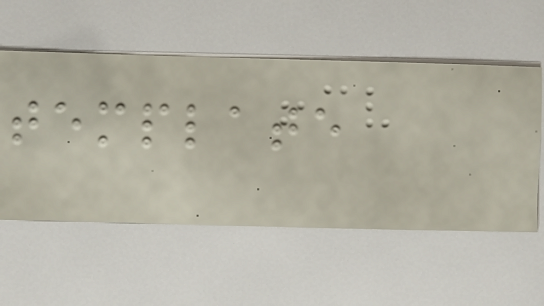template
